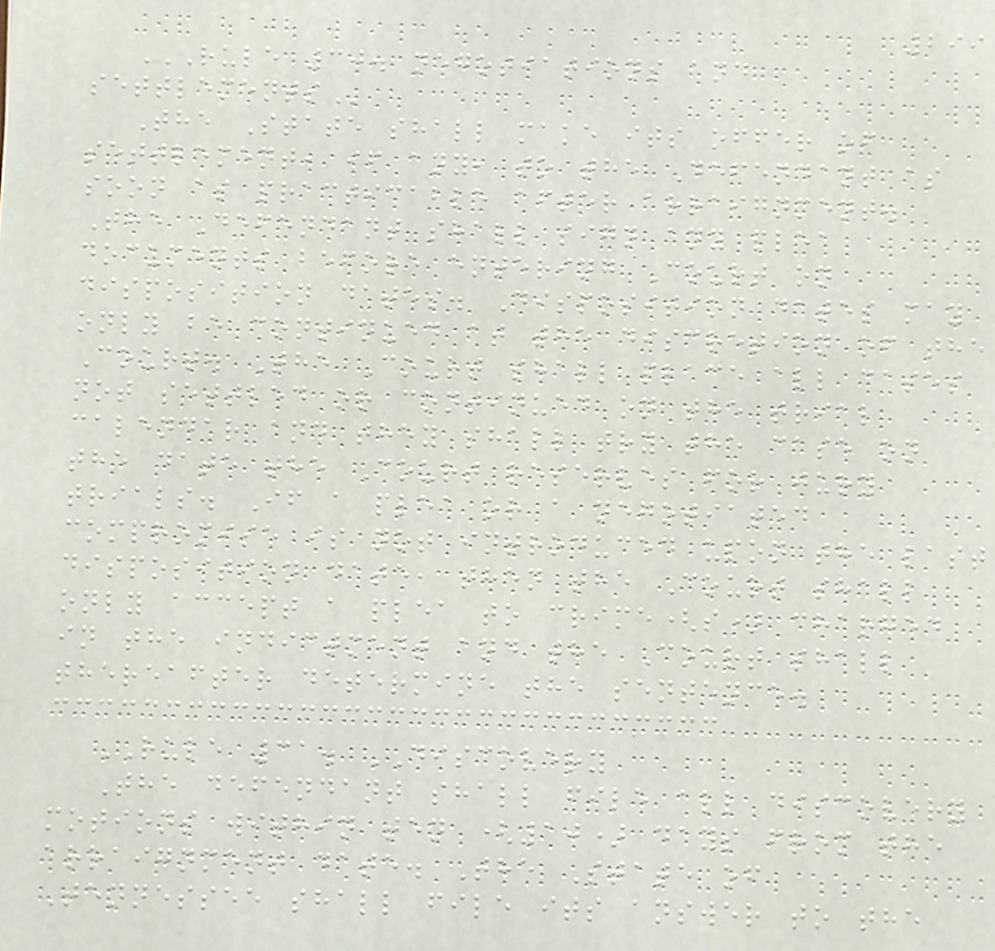299
RULE 30. NEGOTIATIONS AND
SETTLEMENTS
The State shall make its offer of
settlement, if any, to the Defendant as
soon as practicable after arraignment.
The Defendant shall sign any plea
documents before entering Court on
disposition dates. Disposition dates may
only be continued at the discretion of the
Court. The Court shall place all cases
not settled or continued on the trial
calendar and they shall try the case on
the date the Court reserves for jury
trials. If a plea or a negotiated
compromise is not introduced upon the last
disposition date, then the Court shall
only accept a plea to crime(s) charged
in the indictment and the Court shall
thereafter determine the sentence.
RULE 31. DISCOVERY
The defendant shall file all discovery
motions within ten (10) days from the
arraignment date. The State of
Tennessee shall file its answer to the
